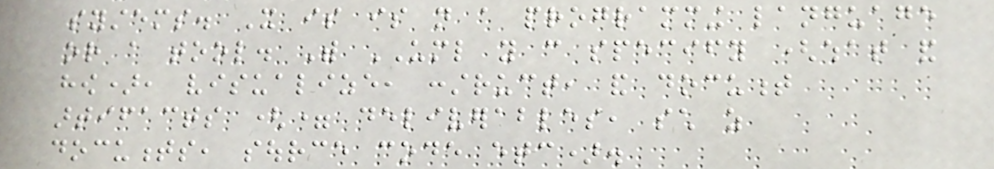systems. It is is not a programming language
or a tool. With UML you can specify (what and
how), visualize, construct, and document
artifacts (= deliverables, such as
documents, source code etc).
